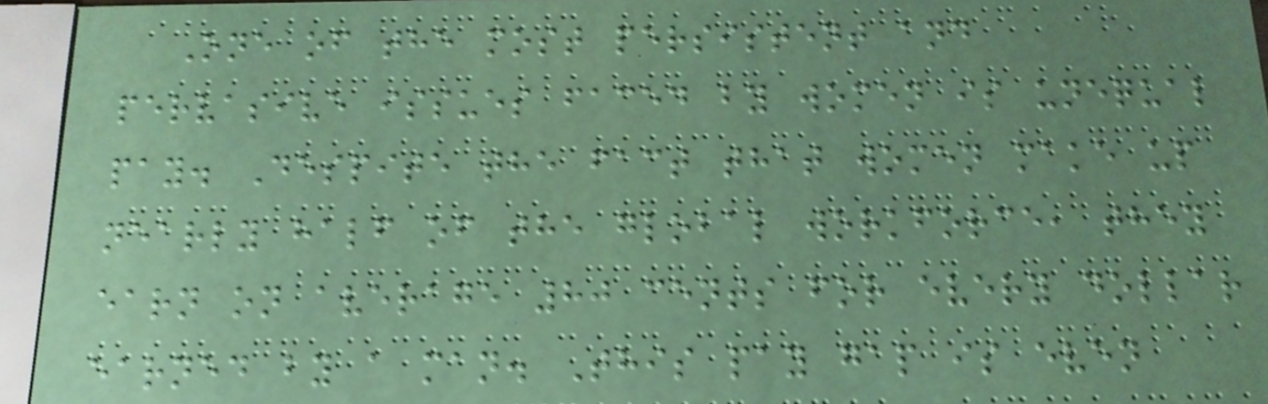One of the most persistent and
pervasive issues faced by women is unequal
pay. Despite the fact that women make up
nearly half of the global workforce, they
earn on average 80 cents for every dollar
earned by a man. This pay gap is even
